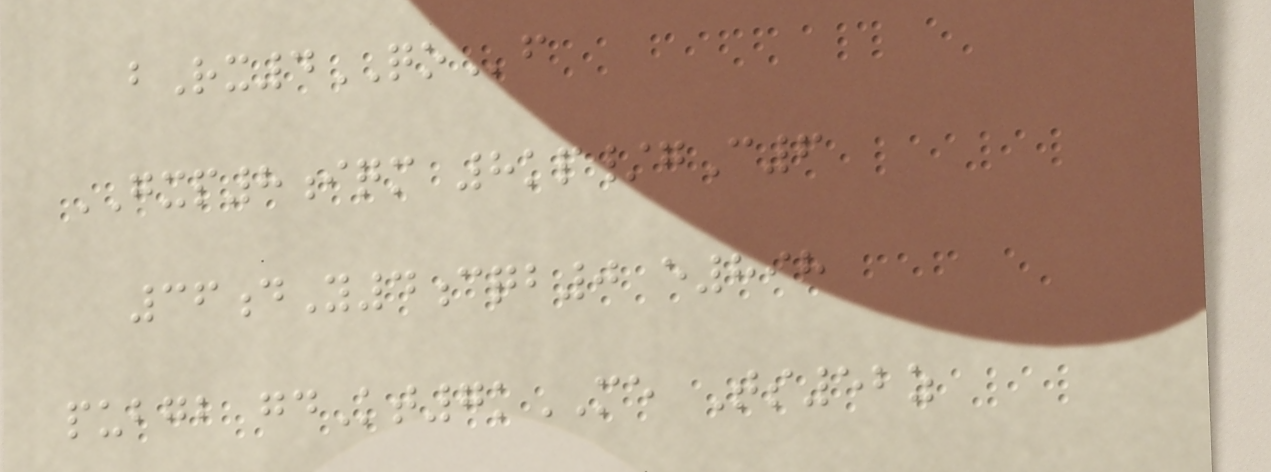bRx4QOf
GXP8iqm 8kp/gC6
36dY4cqb0 e898
pubgb gdKt7kME Ts52z
